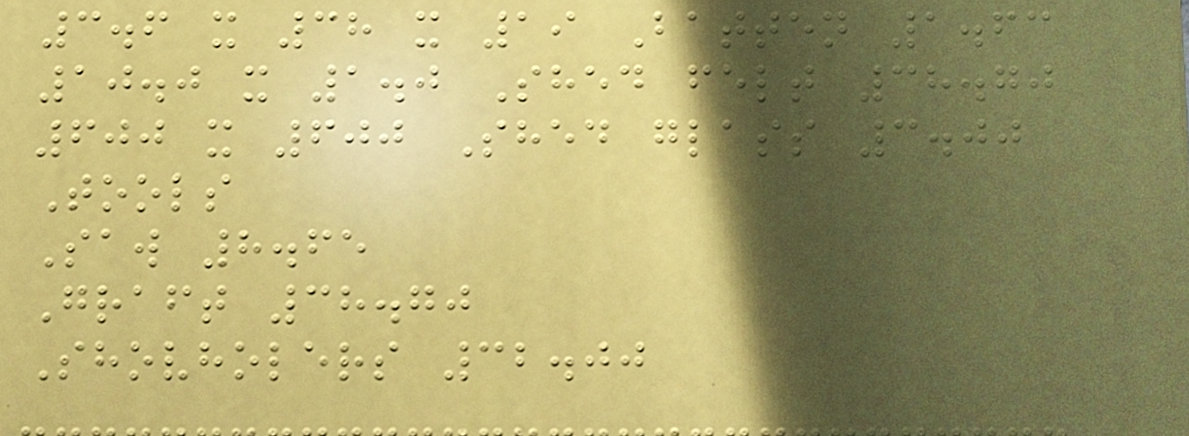3.6 x 38 x 19 Batten 1.63
10.0 x 1.0 Shed felt 38.70
600 x 600 Shed glass 3.00
Tools
Saw 8.65
Graft 38.70
Shovholers 32.00
